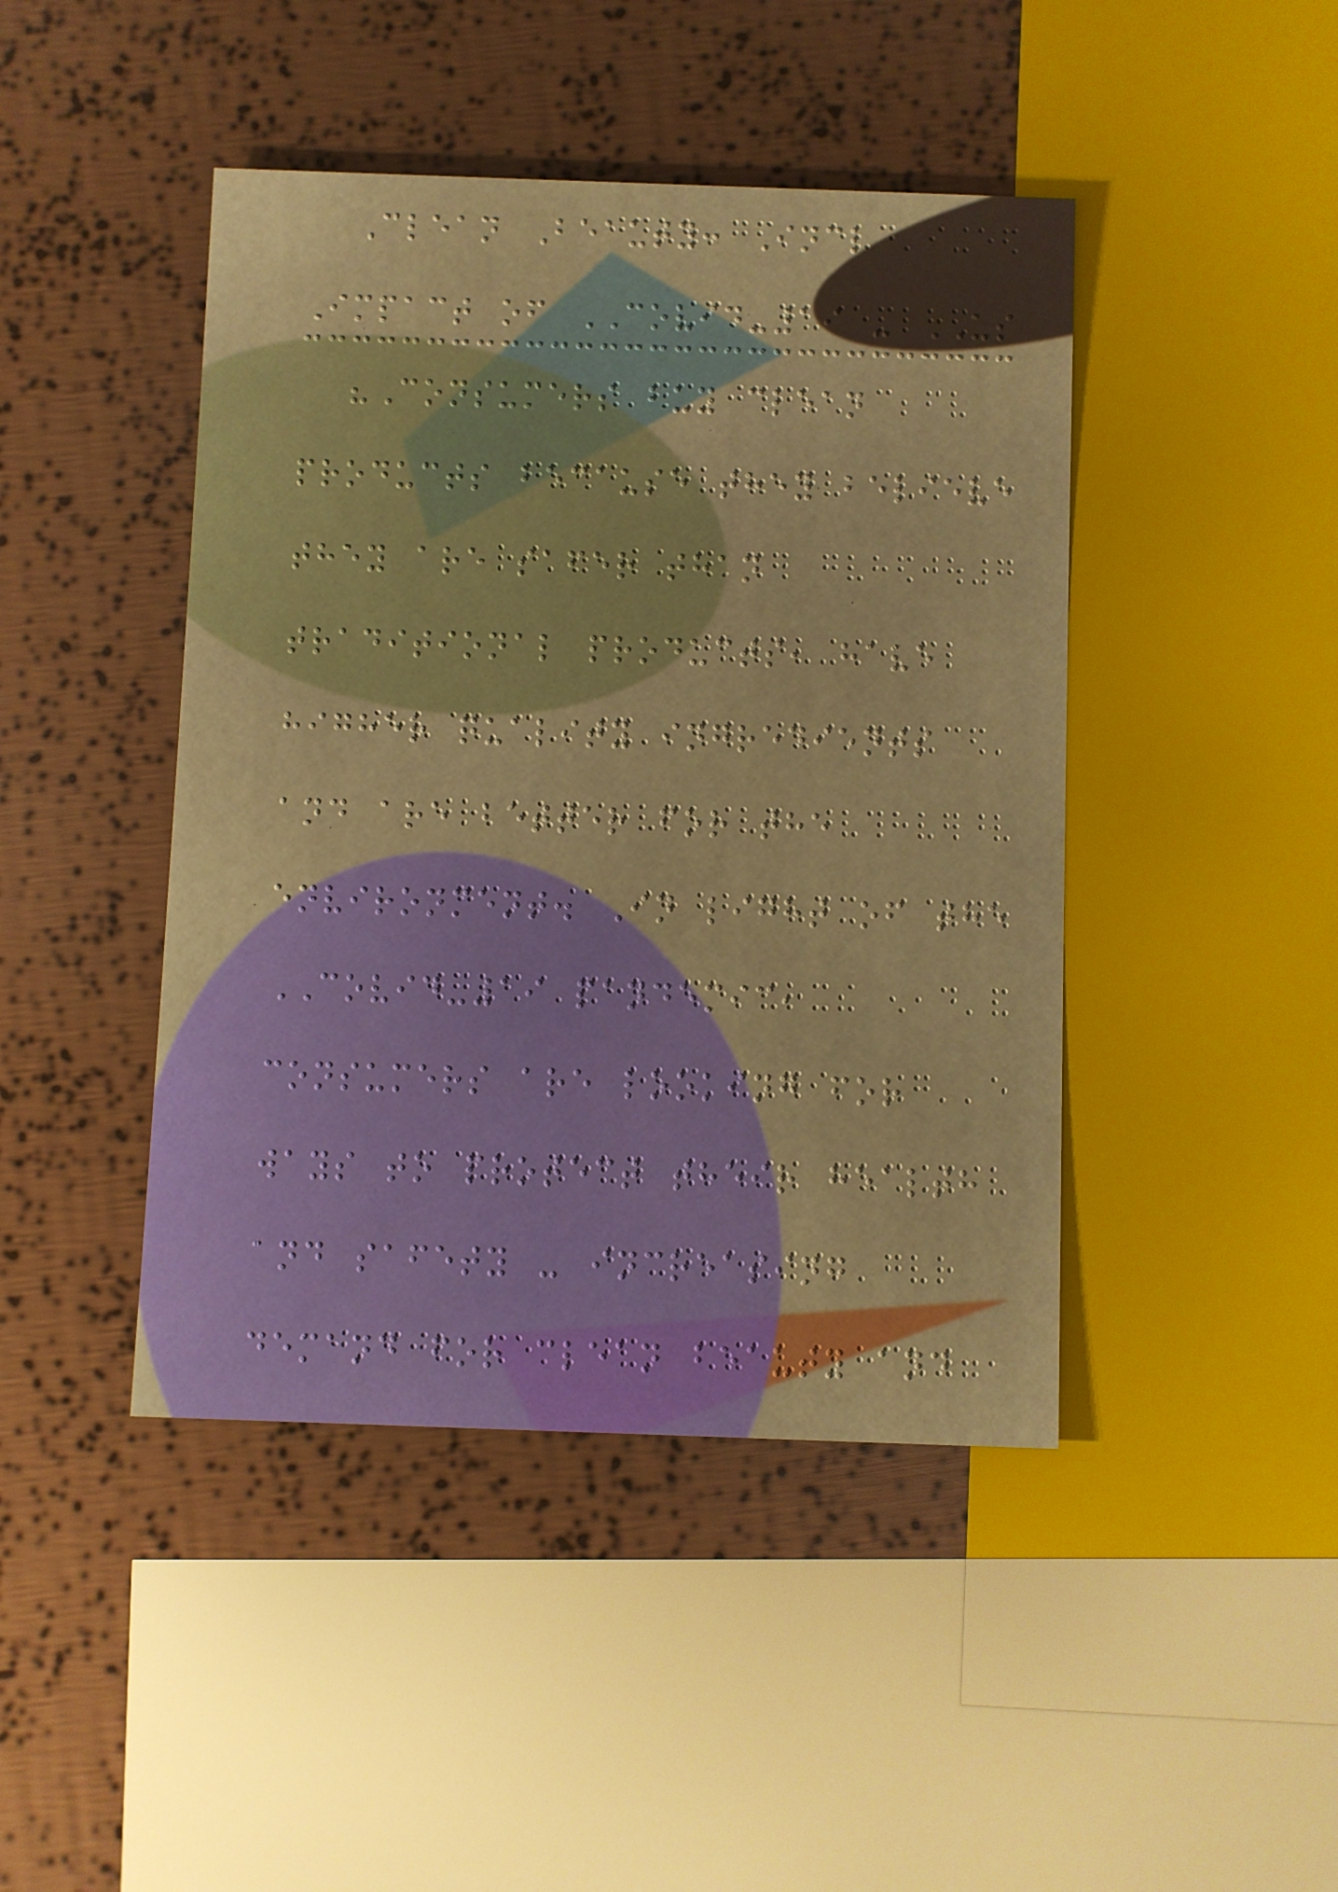Clean Beauty: Incl
Impact of COVID-19 - US
"Consumers buy clean
products because they believe
they are safer than
traditional products, have
higher quality ingredients
and are better for the
environment. In light of the
COVID-19 pandemic,
consumers are looking for
ways to protect their health
and safety - increasing
demand for clean beauty and
